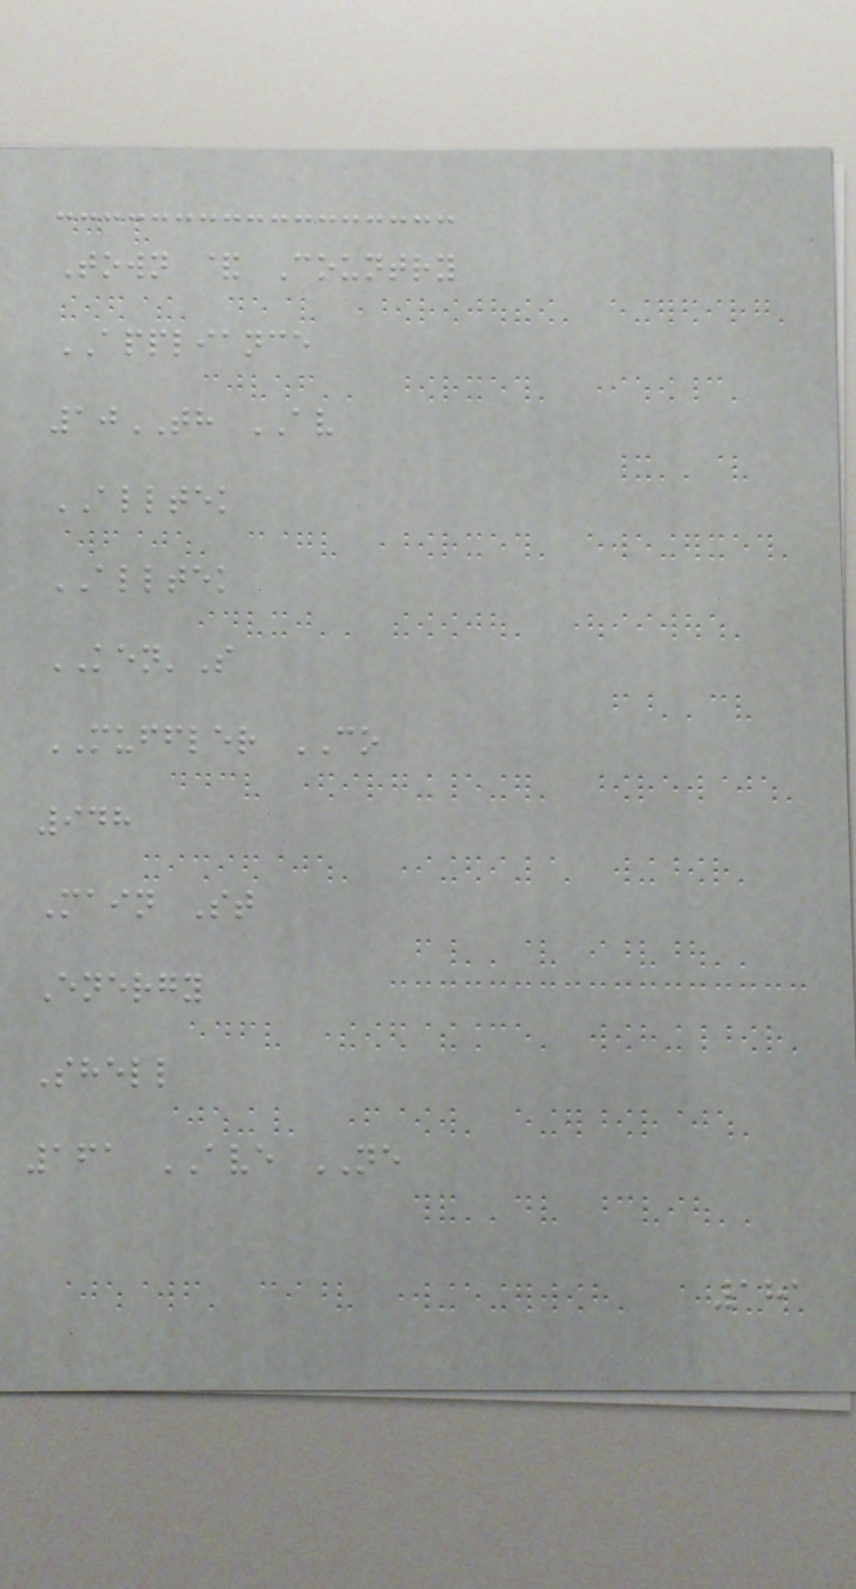Town & Country
APPLIANCE
10TH AV
ALLTEK
ALLTEK
KEN'S
MUFFLER CO
948
Main St
Energy
Shell
161 AVE NE
181
